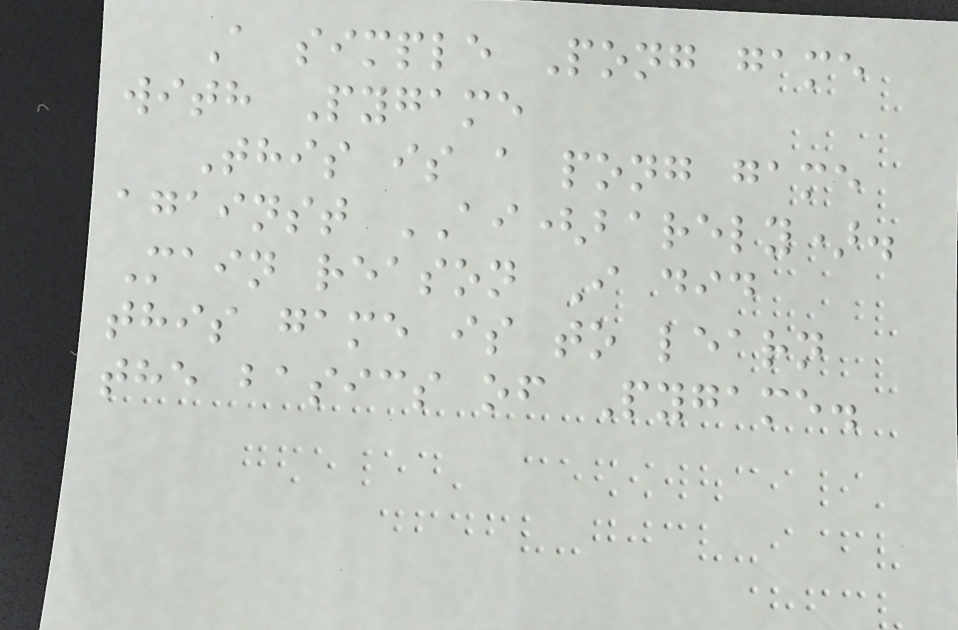A simple Pong game
with Pygame
This is a pong game
against AI(barely).
Main reason I did
this game is to learn
the basics of Pygame.
